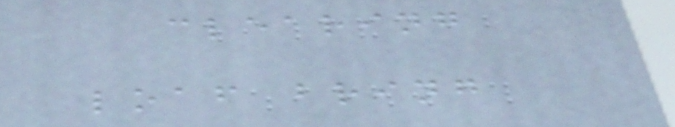clearing
loaf bring
